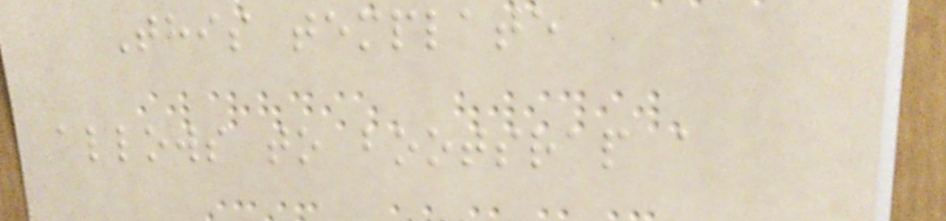This template
allows to bootsrap a
